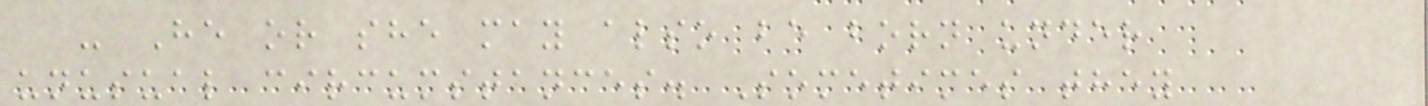- He or she may also be born under
unusual circumstances. Sometimes they
